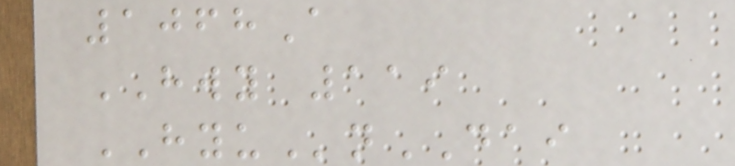1068A
HWY 119
HYUnDAI
